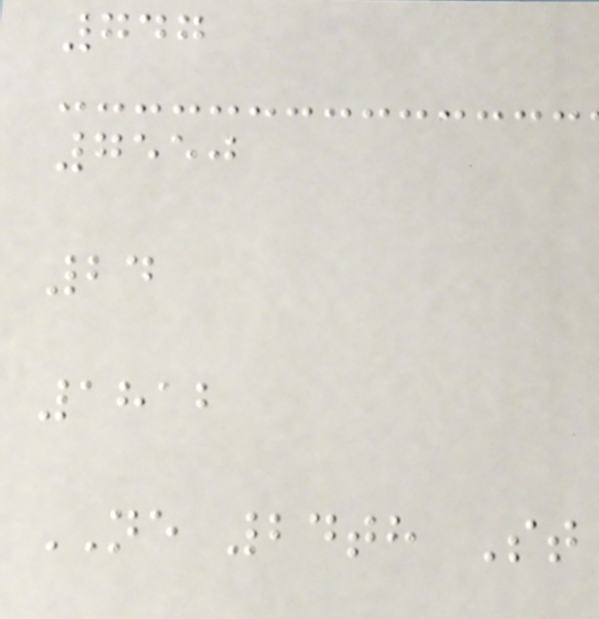747
7550
24
1812
NE 24th St
